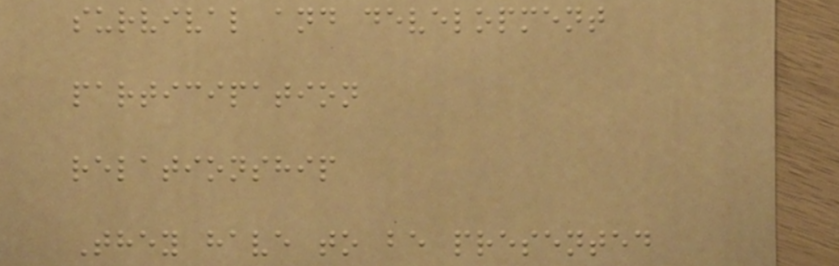survival and development
participation
relationship
They have to be presented
